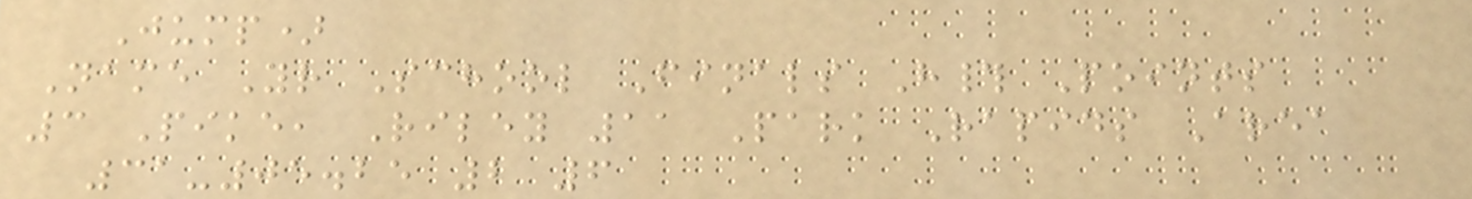Jump)
Name Yr School Finals H# Points
3 Pike, Riley 11 Park Rapids Area
31-05.25 2 6
